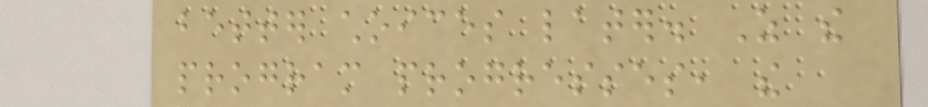better choices later. As the
program progresses, the
